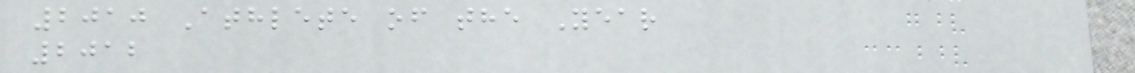2010 Athlete of the Year
2012
